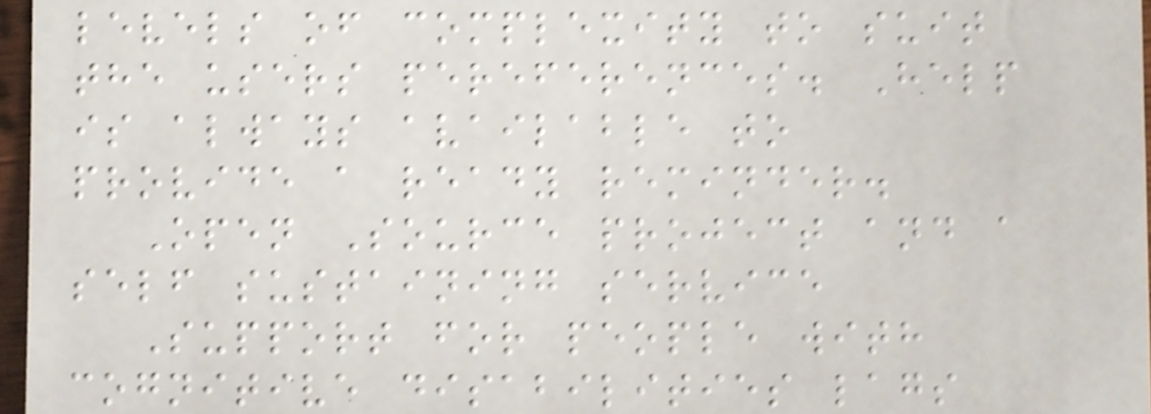levels of complexity to suit
the users pereferences. Help
is always available to
provide a ready reminder.
Open Source project and a
self sustaining service
Support for people with
cognitive disabilities lags
